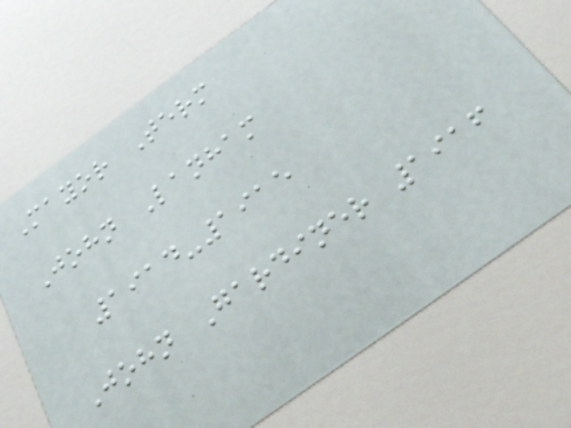Mayor Term
John Lanham
1914-1915
John Gardiner 1916
